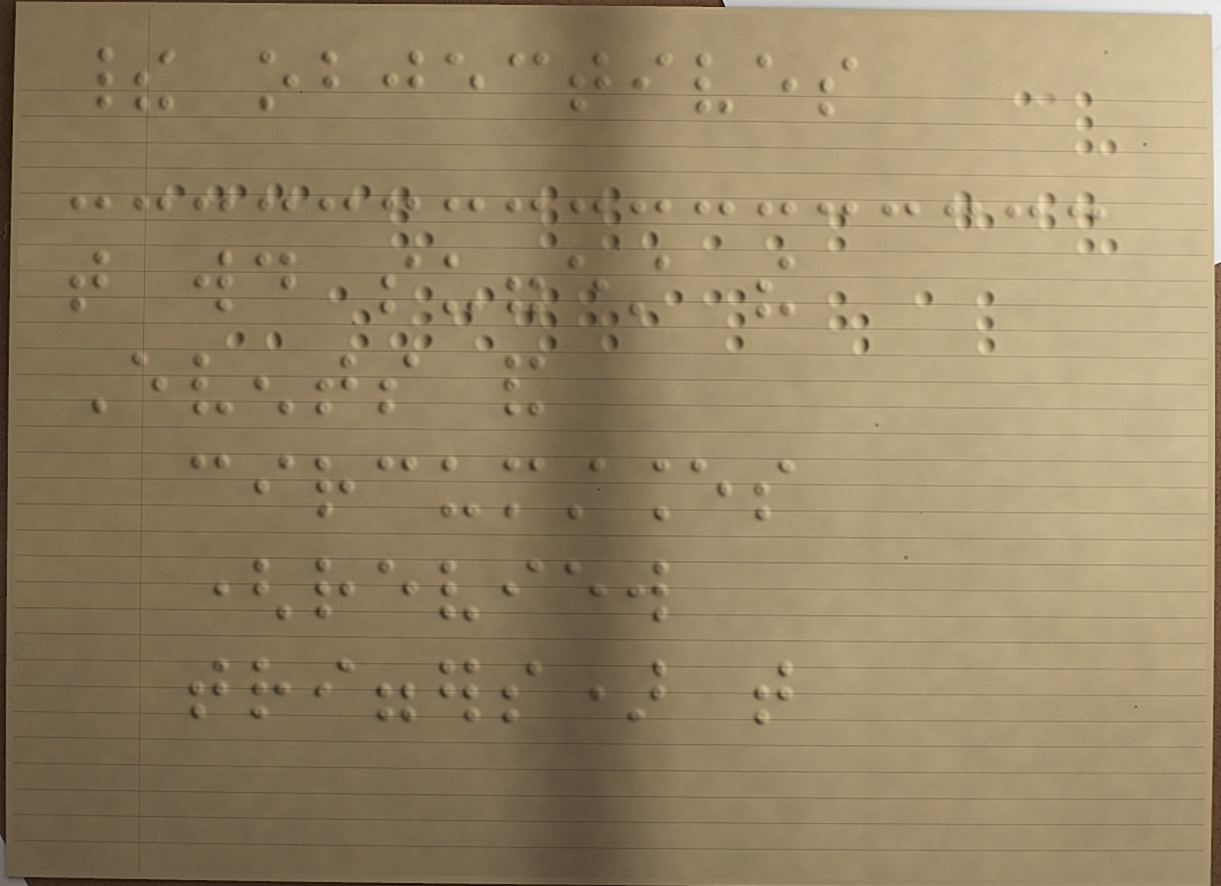their objectives
that would suggest the
Events and
circumstances
(review
triggers) that
